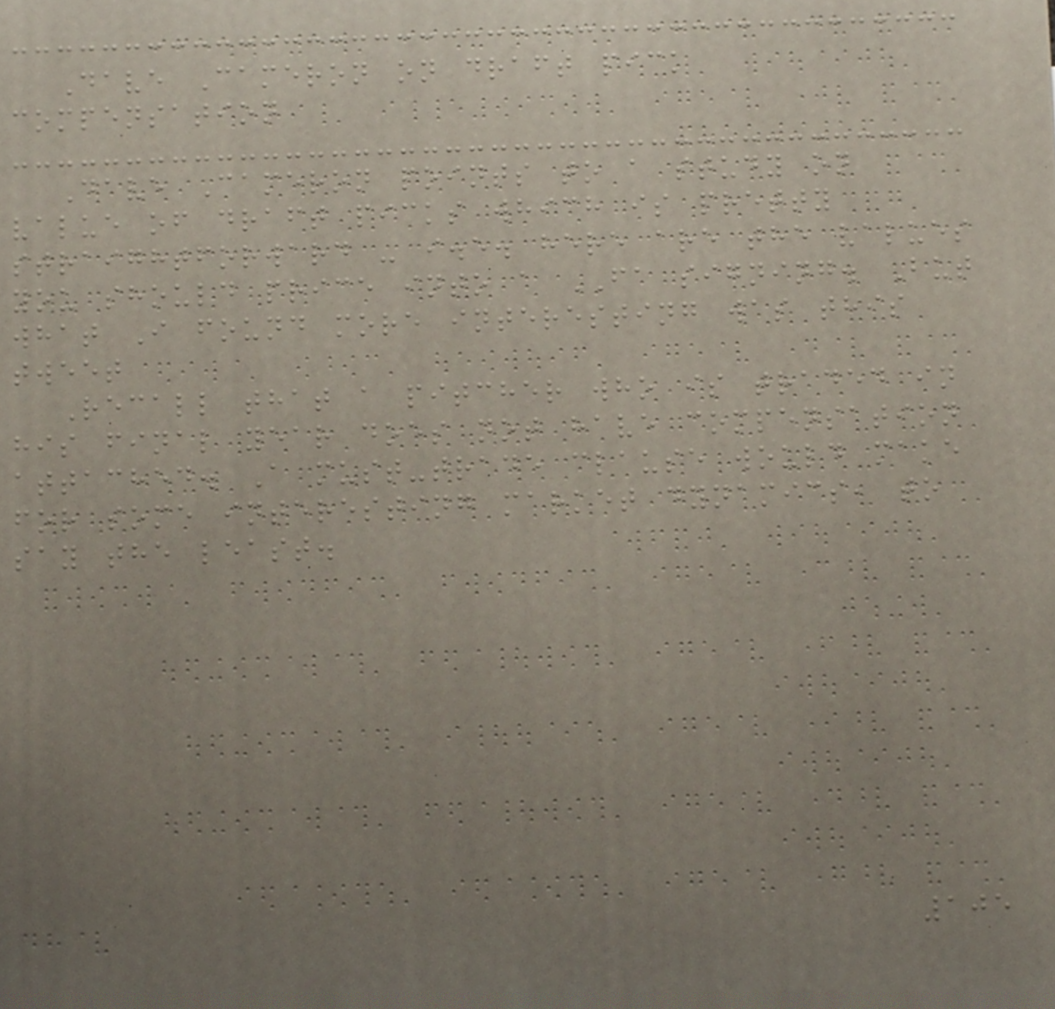Dave Cameron on draft pick
compensation
Dave Cameron points to a study on
value of draft picks which is pretty
straightforward - i.e. here are the values
you should price into a FA signing. But
what I found more interesting was this
tweet
Recall that a pitcher who is traded in
his final year does not have compensation
attached. A must-trade clause would make
for some interesting market dynamics, to
say the least.
105
